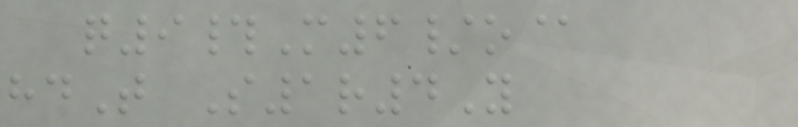q9#M6/o@
hdT S1r4Y
